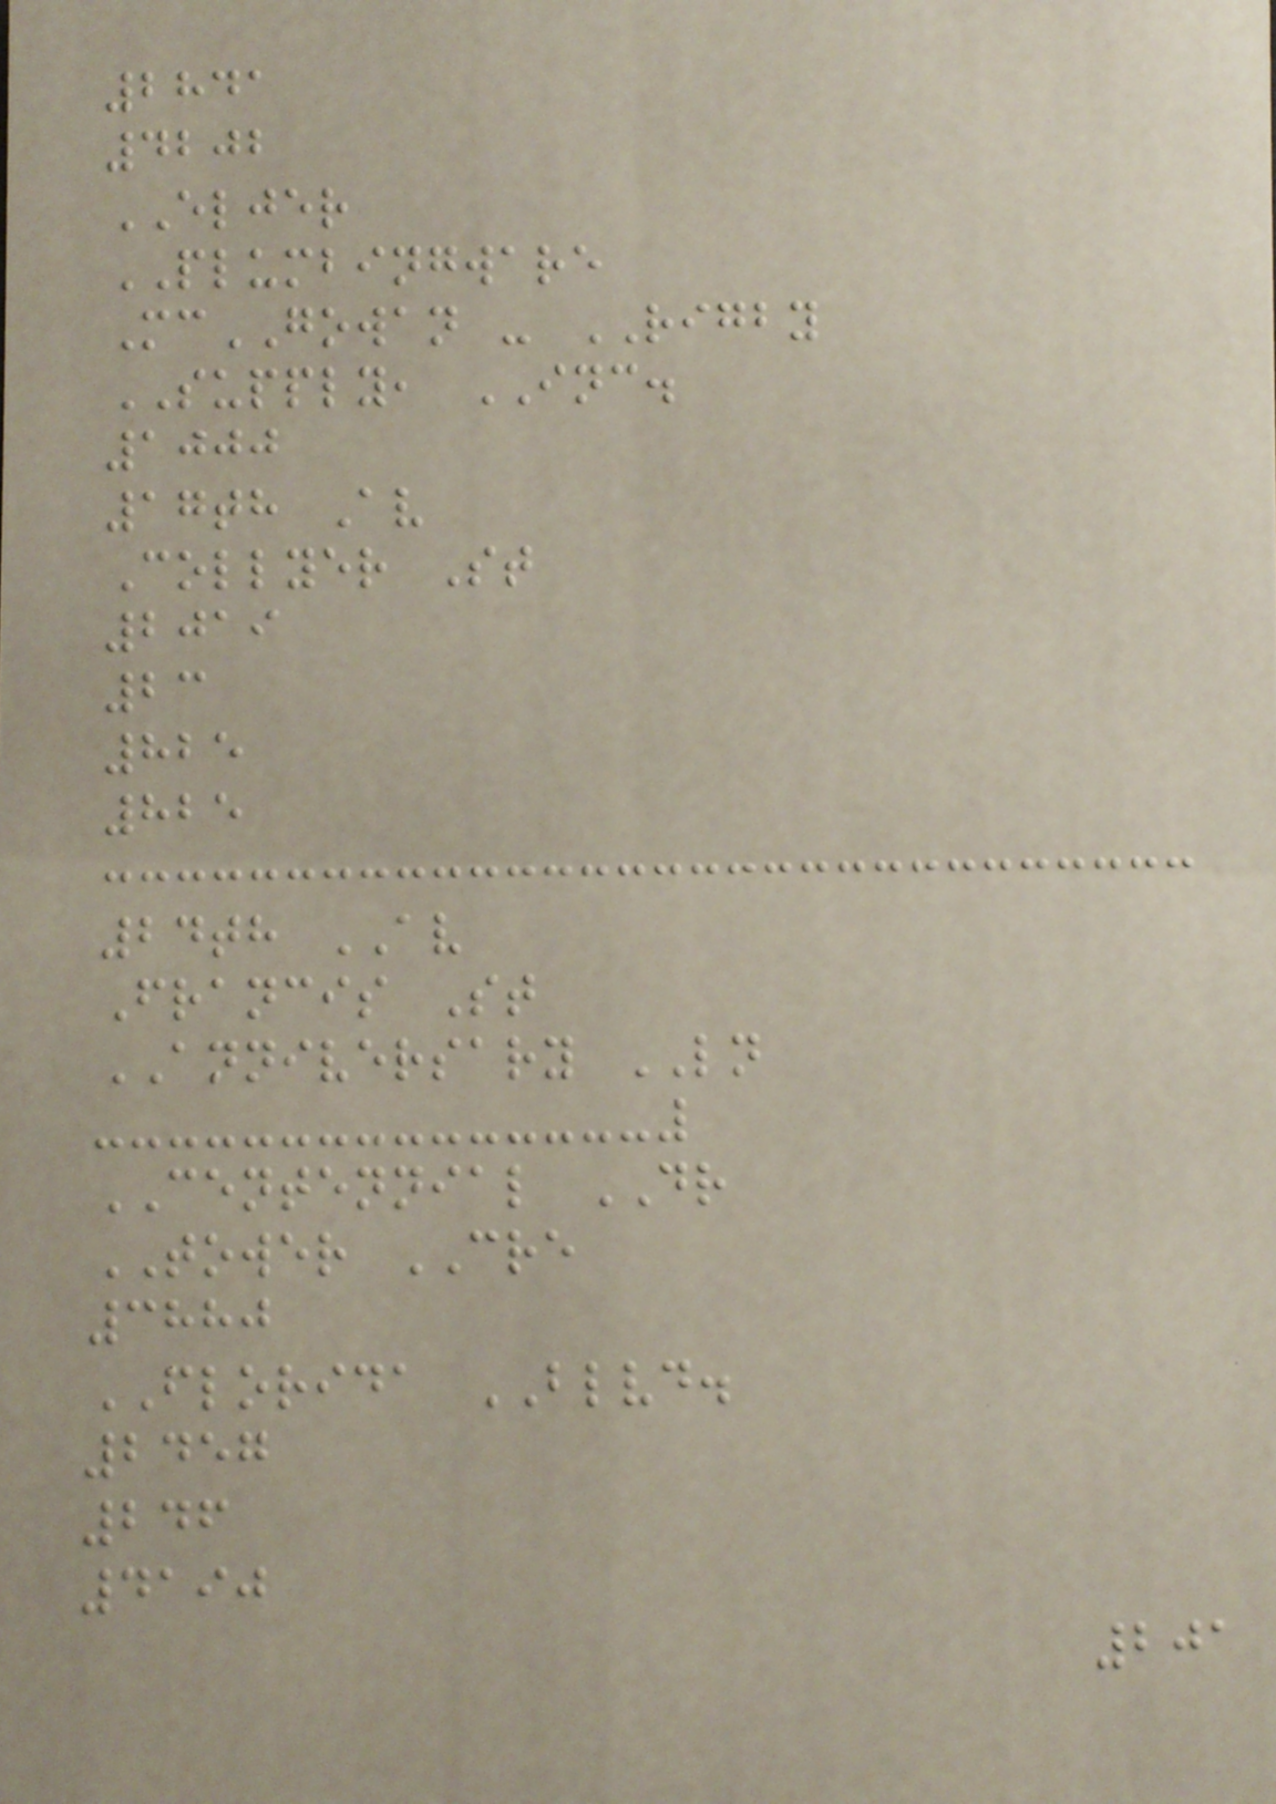2841
4202
ELJER
PLUMBINGWARE
McGOWAN - RIGBY
SUPPLY, INC.
1000
17th Av
Collyer St
2019
23
825
825
24th AV
Francis St
ANNIVERSARY LN
CENTENNIAL DR
TOWER CRE
3880
FLORIDA BLVD.
2457
246
4190
201
